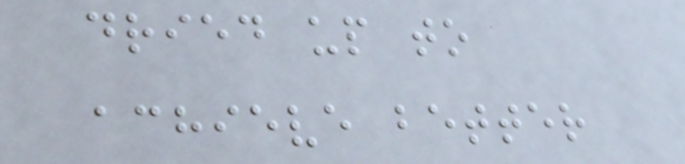dried up to
achieve better
